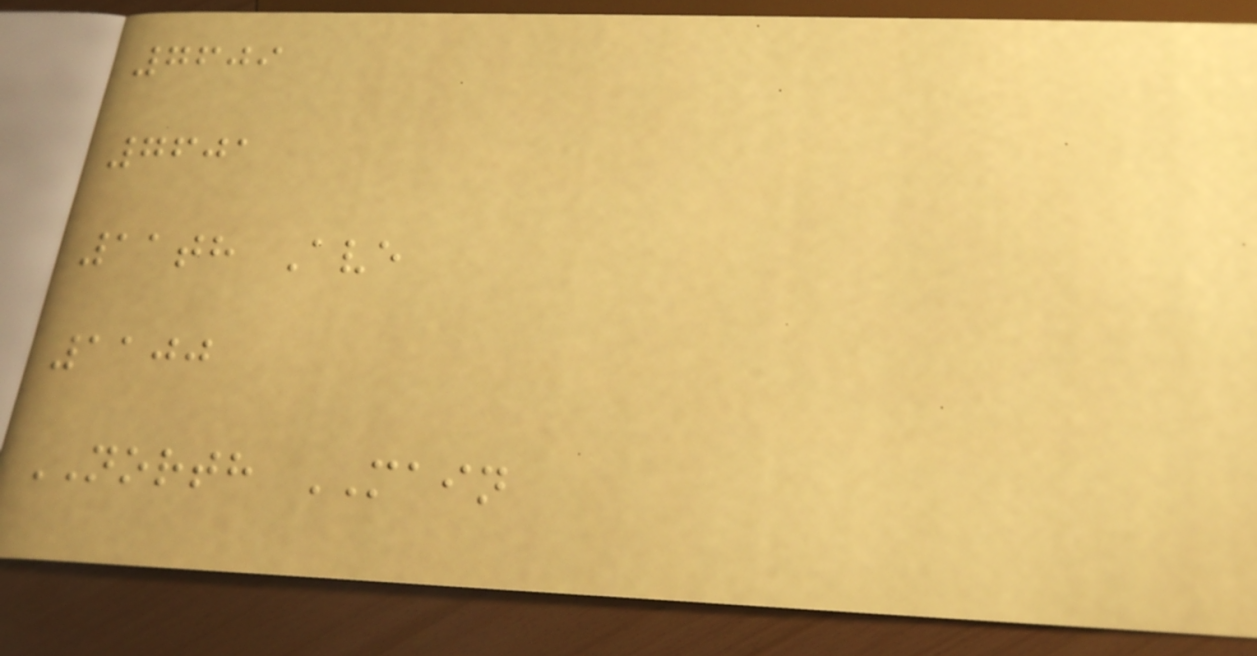7609
7601
11th Ave
1100
NORTH MAIN
